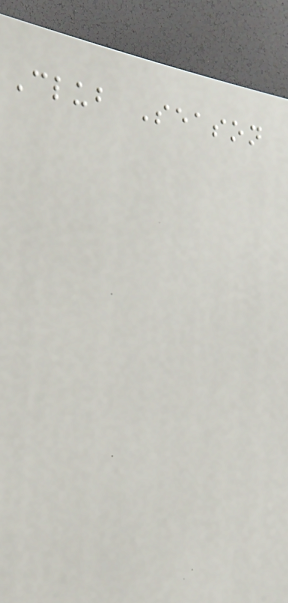Club Season
